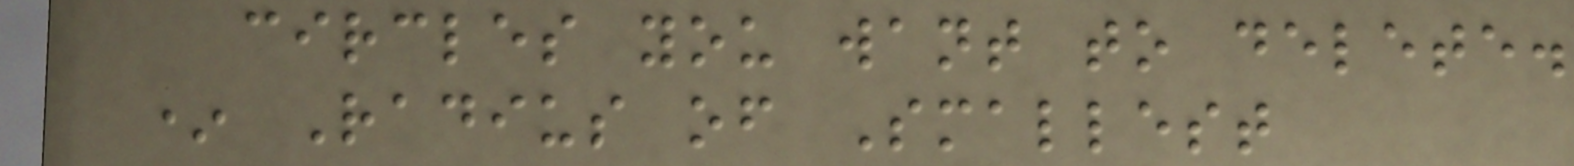circles you want to delete.
* Radius of Smallest
